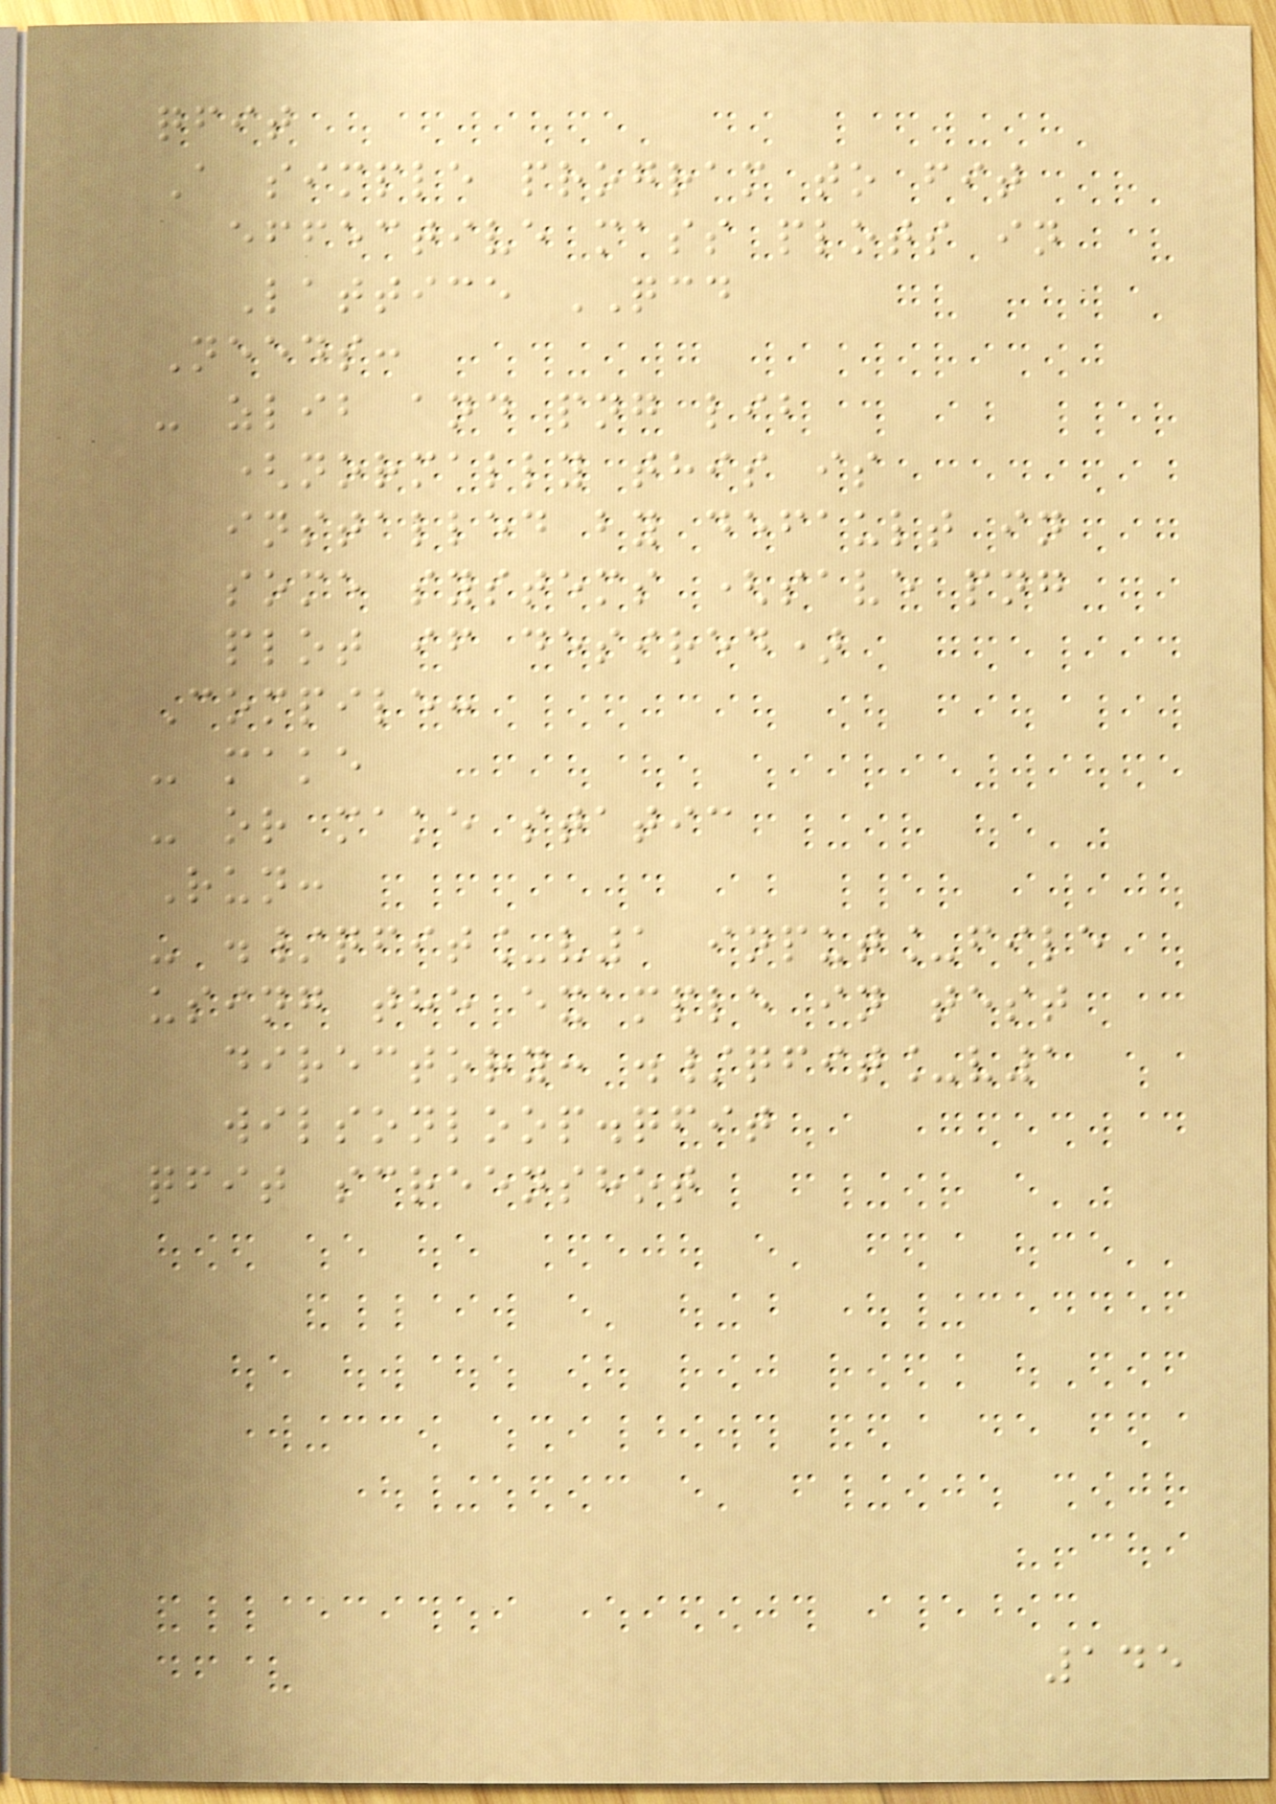qfit
A simple program to fit
effective mass plots in
Lattice QCD
Needs:
- zlib and png lib
(normally this is
installed by default in
some systems (save png
plot if desired)
Compile:
- make
- or make static
Run:
- ./qfit_v1 input_file
using the example in test
directory: ./qfit_v1
wilsonloop.qfit
qfit screenshot
145
